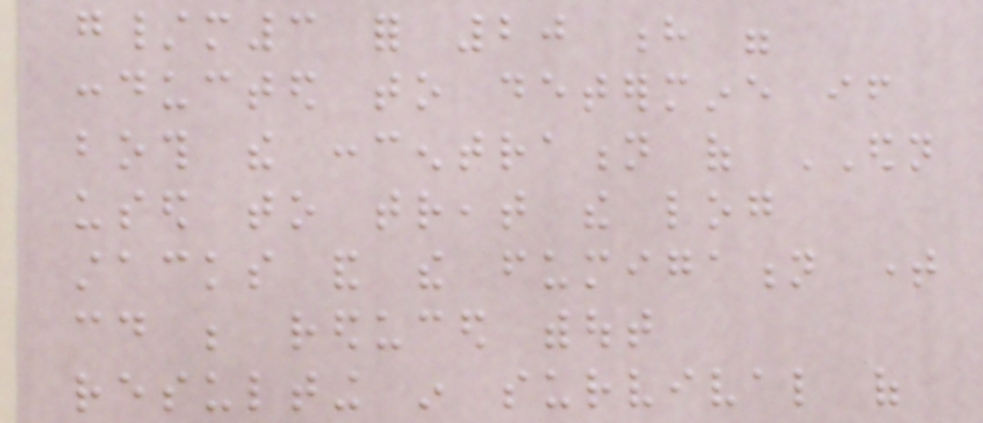g/m3 for 20 h were
conducted to determine if
both the concentration of EDN
used to treat the log
stacks and the fumigation time
could be reduced without
resulting in survival of
